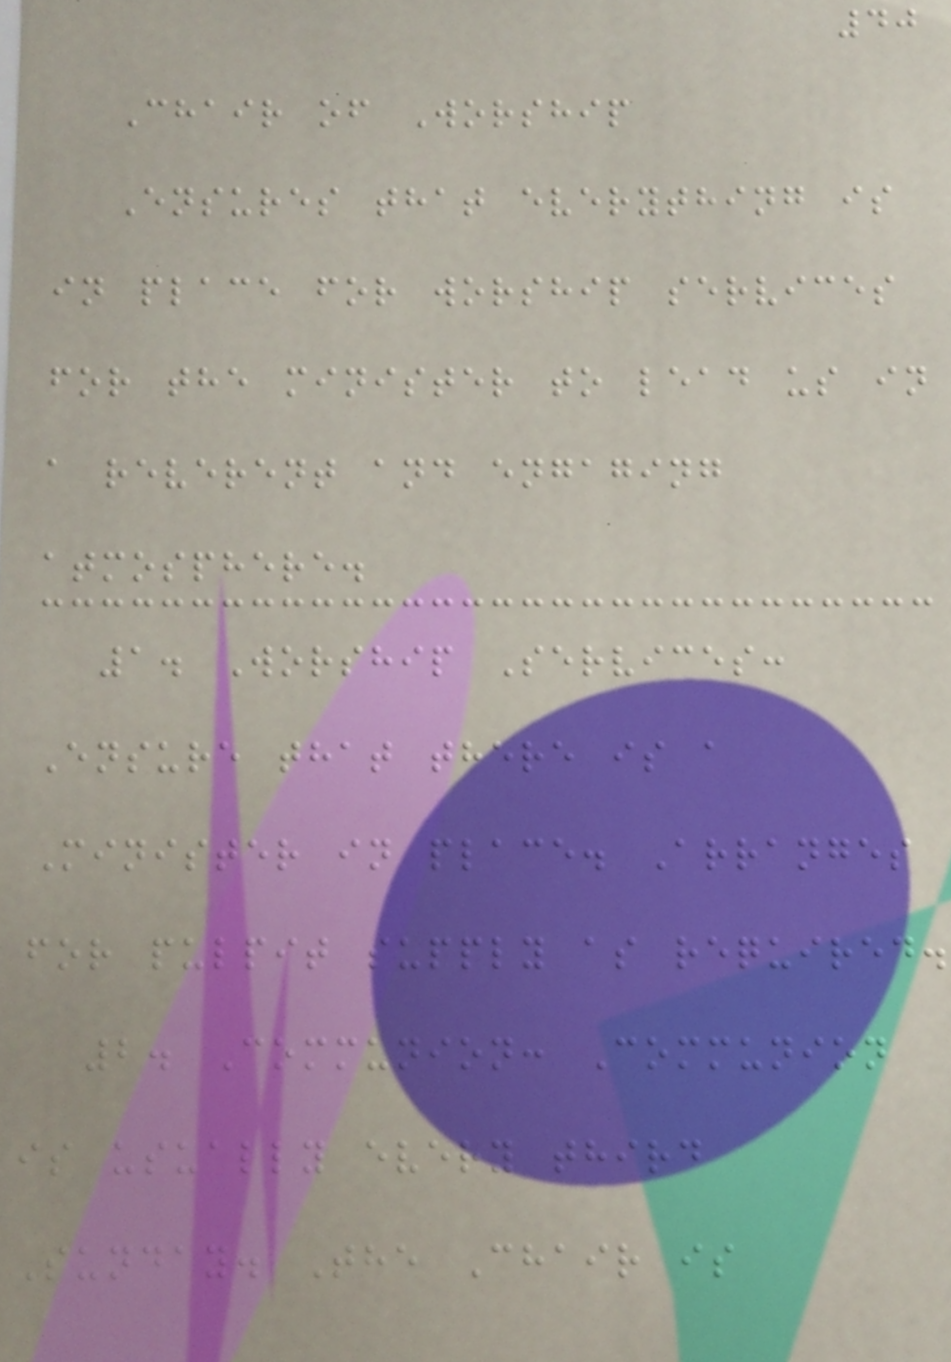40
Chair of Worship
Ensures that everything is
in place for worship services
for the minister to lead us in
a reverent and engaging
atmosphere.
1. Worship Services:
Ensure that there is a
Minister in place. Arranges
for pulpit supply as required.
2. Communion: Communion
is usually every third
Sunday. The Chair is
